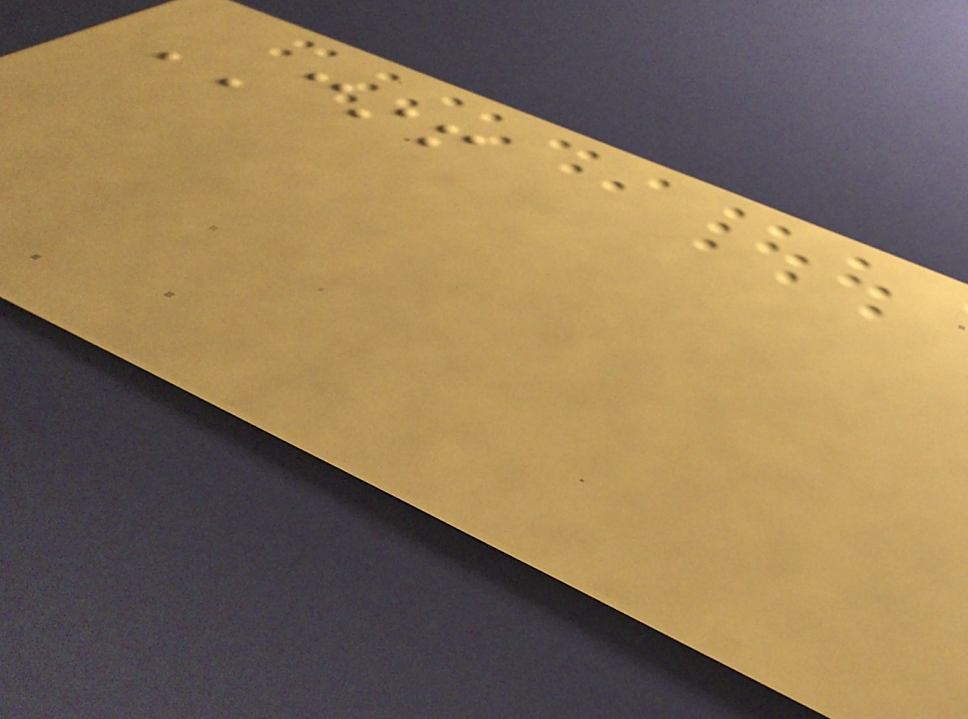CIF
